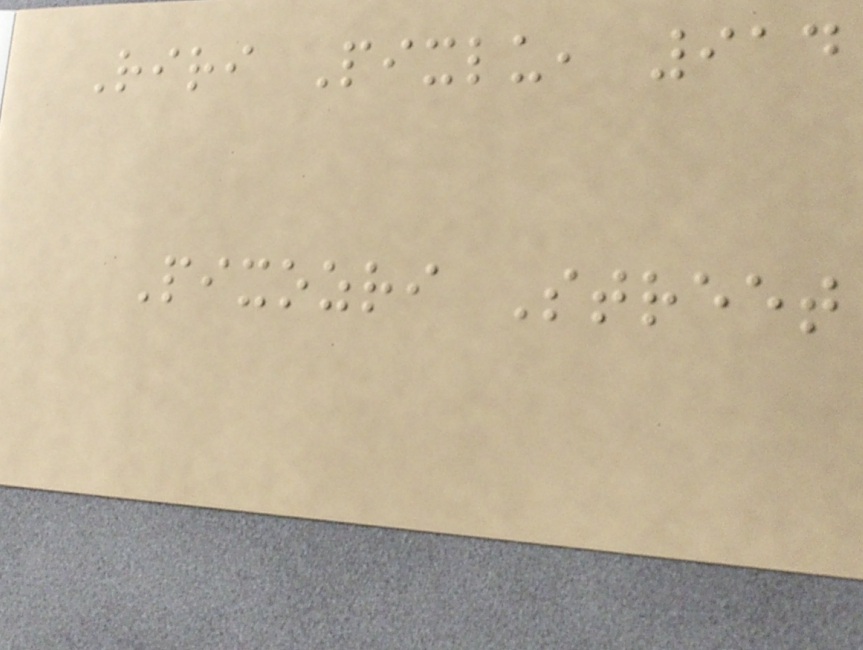Riri Pixlu, 914
Pixozri Street
